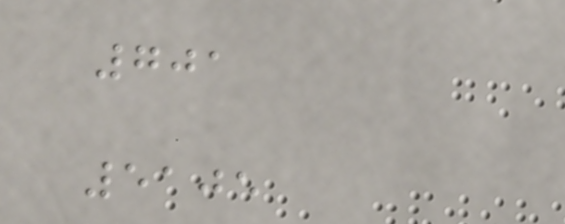701
5105
